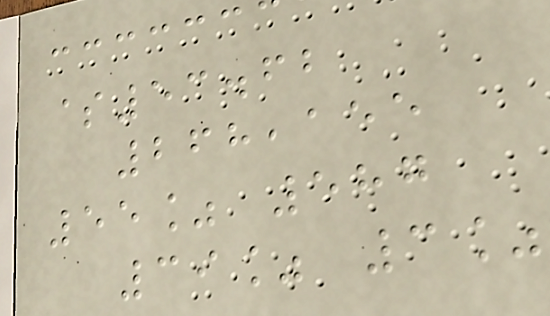$53.62
268,155
55% 587
39% 3%
